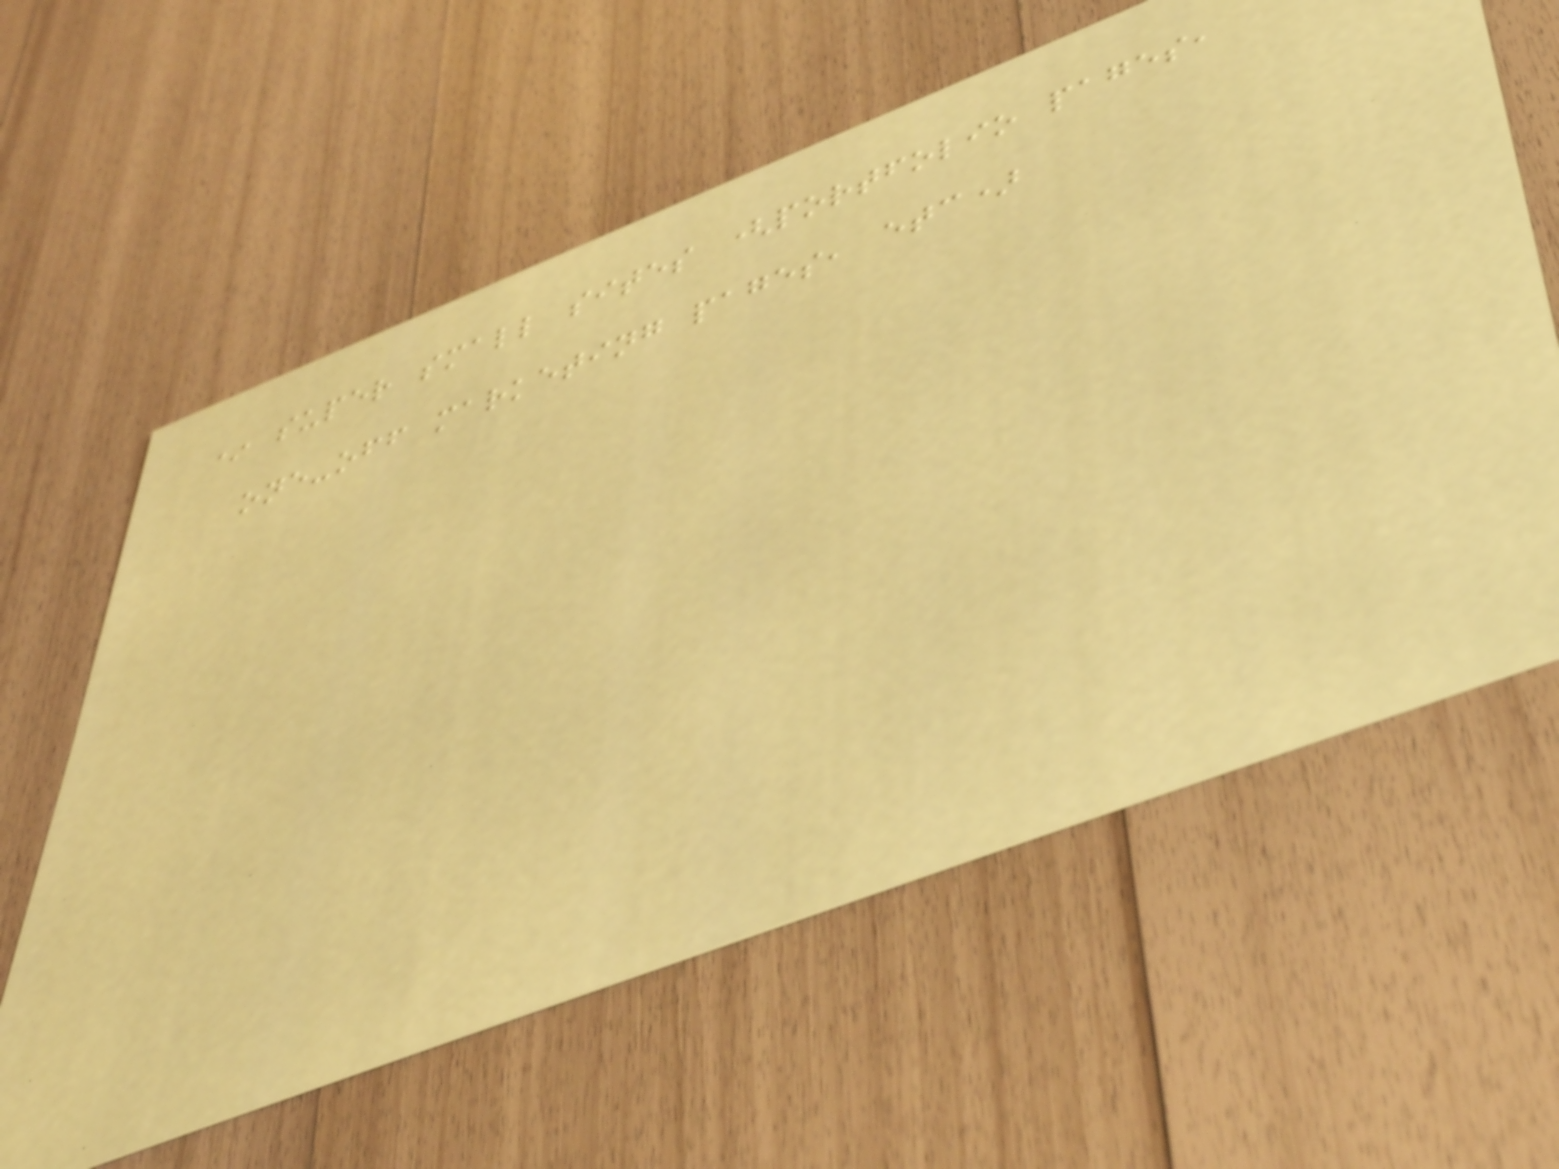* super small sites (portfolio pages,
one-off marketing pages, etc)
